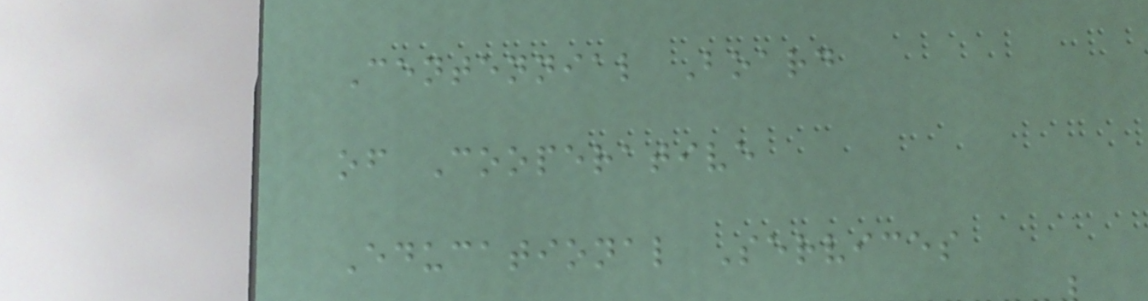Centennial Board
of Cooperative
Educational Services
